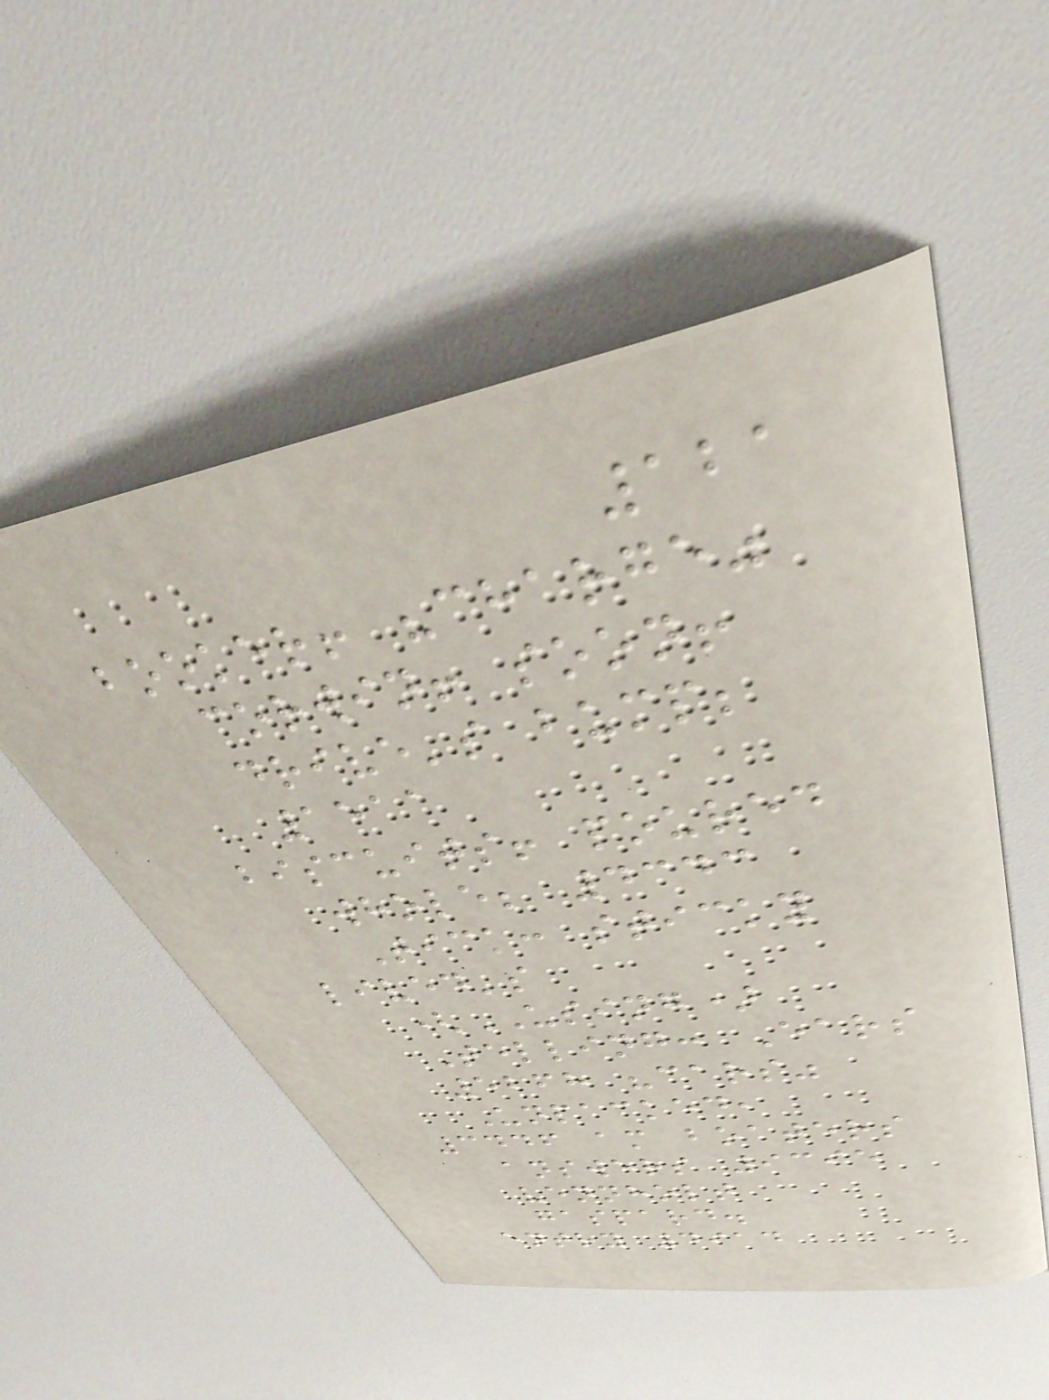121
booker! "charge"
corwin! soon!
drive's bump;
1511
biscuits! poured
whole; 4343
Tick: sticky
lived's
(USING)
Telling: Ears
5268 "cars"
Unpacked,
3446 am boaters
answers 9395
vennholt
gaspard.
entry 4914
